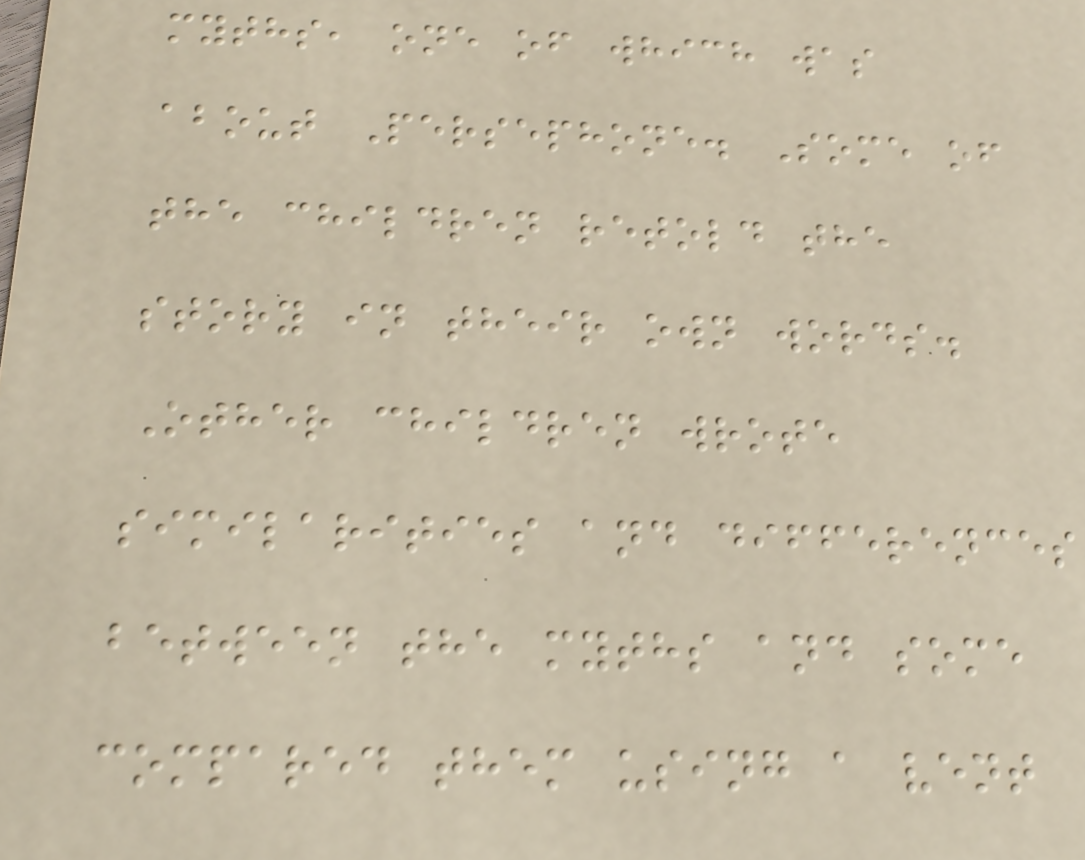myths, one of which was
about Persephone. Some of
the children retold the
story in their own words.
Other children wrote
similarities and differences
between the myths and some
compared them using a vent
